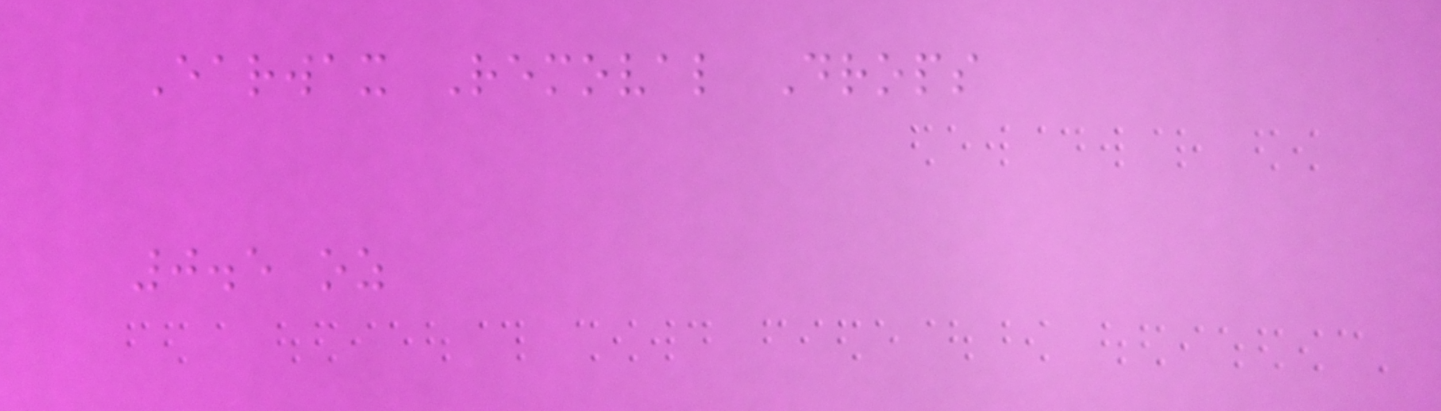Earwax Removal Drops
0.5 oz
